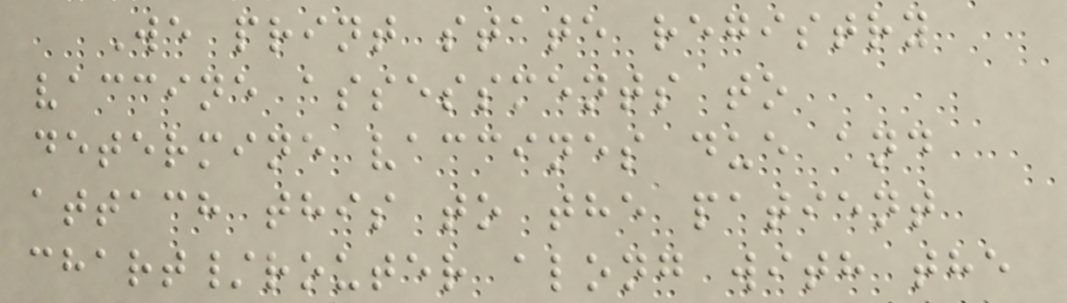We print state registry
vaccine assessments to
determine vaccines due and
attach this to the patient
chart/router along with the
